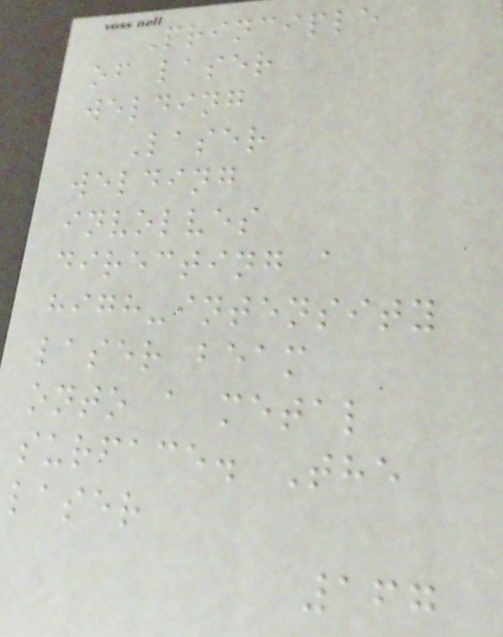Principle
of laser
welding
Laser
welding
involves
directing a
high-intensity
laser beam
onto a metal
surface. The
laser
167
